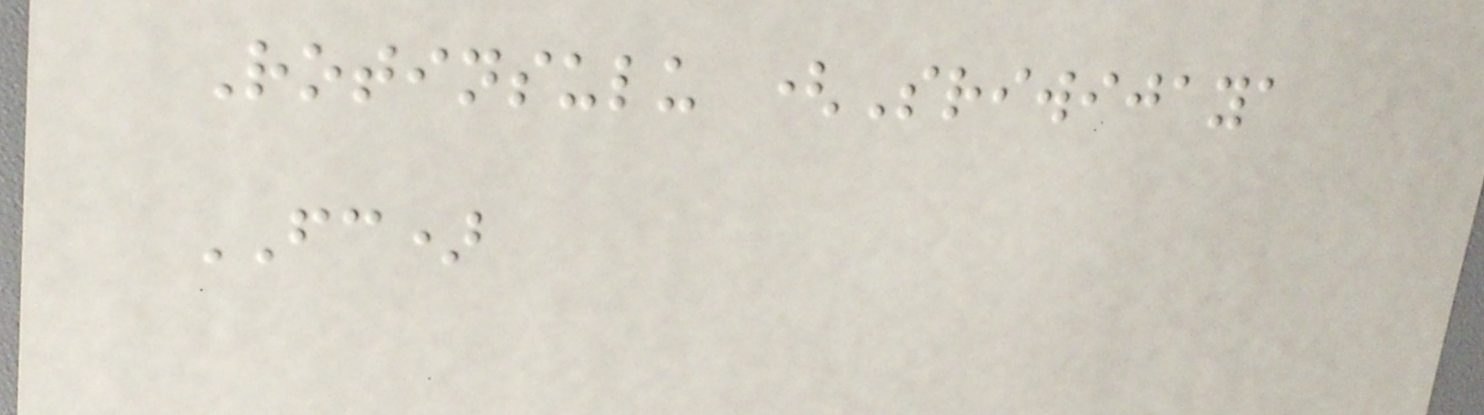Rotinsulu (Sriwijaya
FC)
